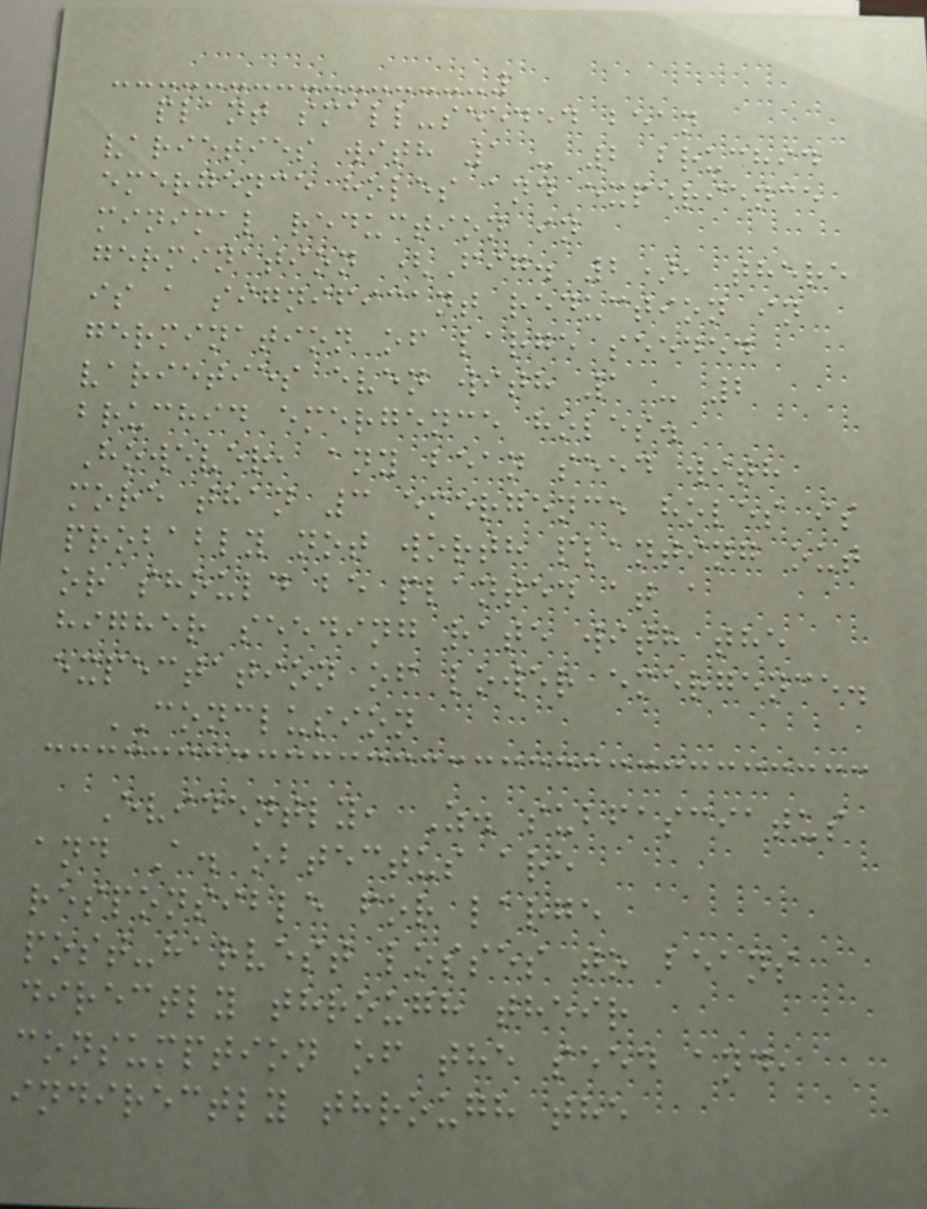plant small-seeded bean
varieties with 1 - 2 bruchid
emergence holes and experience
minimal reduction in
germination (Fig. 2), there
is a significant reduction in
germination of large seeded
varieties even with 1 - 2
bruchid emergence holes.
However, any bean seed with
more than 3 emergence holes is
probably not worth planting out
or should be planted at a
higher seeding rate with the
expectation of lower emergence.
CONCLUSION
Evidently, Z. subfasciatus
and A. obtectus are
responsible for large
post-harvest losses to beans
directly through their
consumption of the seed and,
indirectly through the
